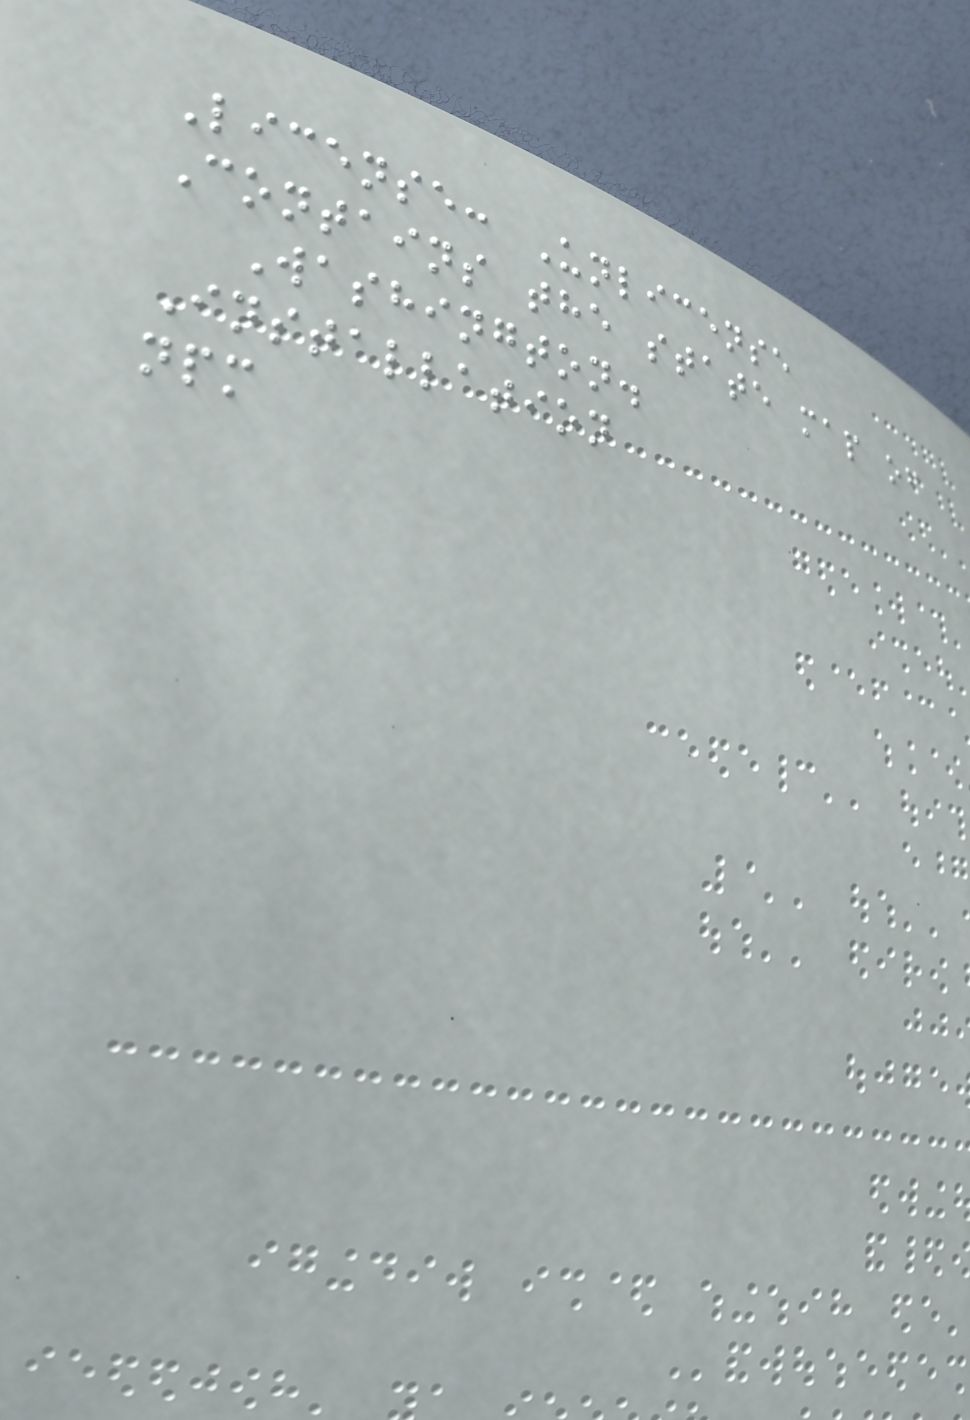License: Unlicense
Contains the state map of
Washington.
Installation
npm
